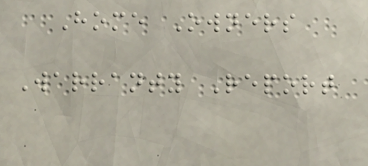Home Owners
Warranty Report
